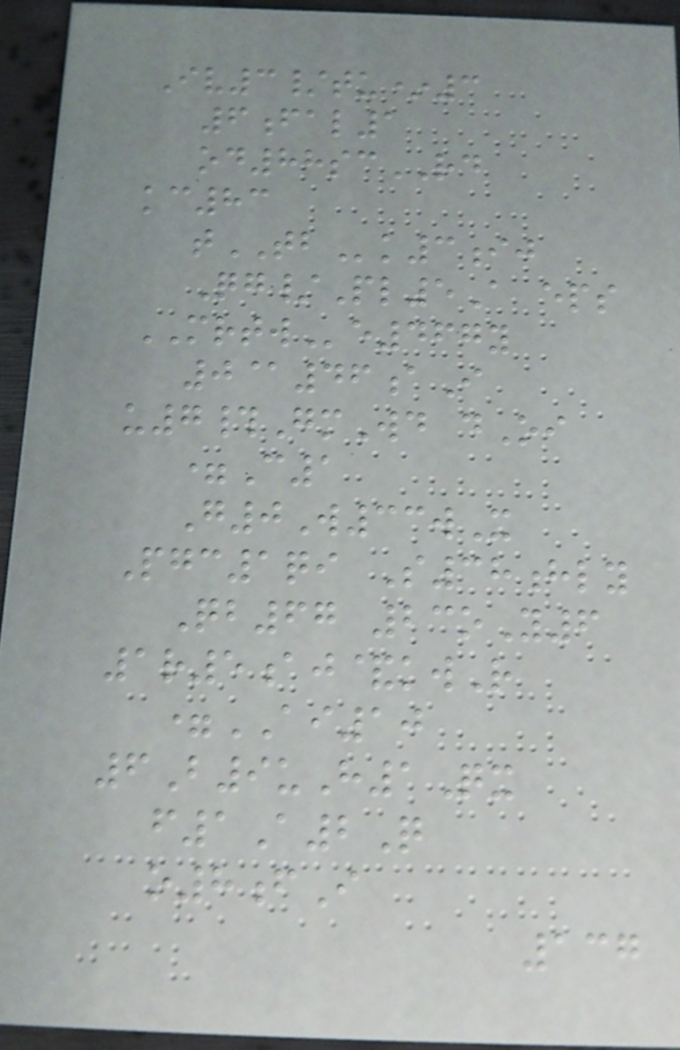Iv3/tu*3
6fal1
od88scRD
kc83
tTBk3ij
Qg/Pl5A eps
MRTWe467y
0@46aI
u7#GmWd dOi
=C1
G0W33wX
Pgc1qi S38hly
Qb67 23oY6
1r5aj&kwR
=AI10
6B9uH1Qx
f1A2Q
o8fI
137
